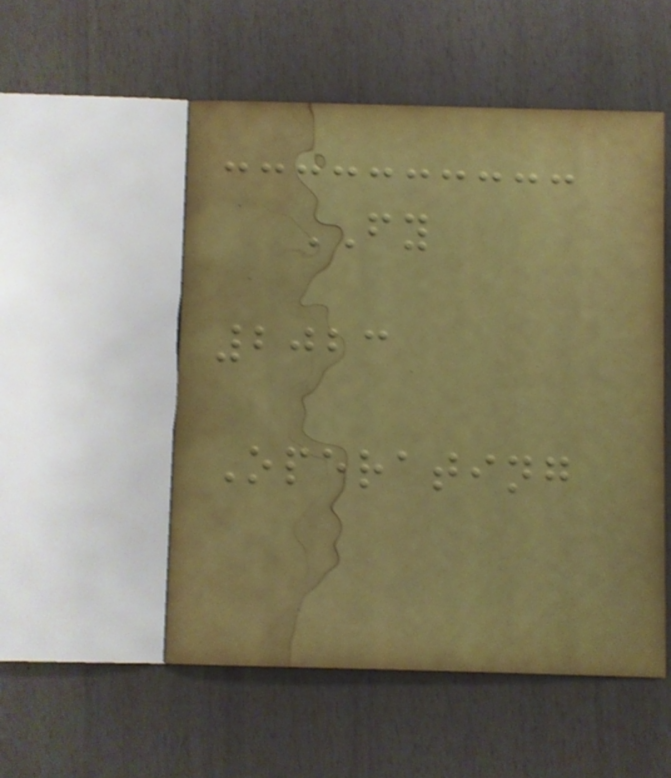FY
2023
Operating
